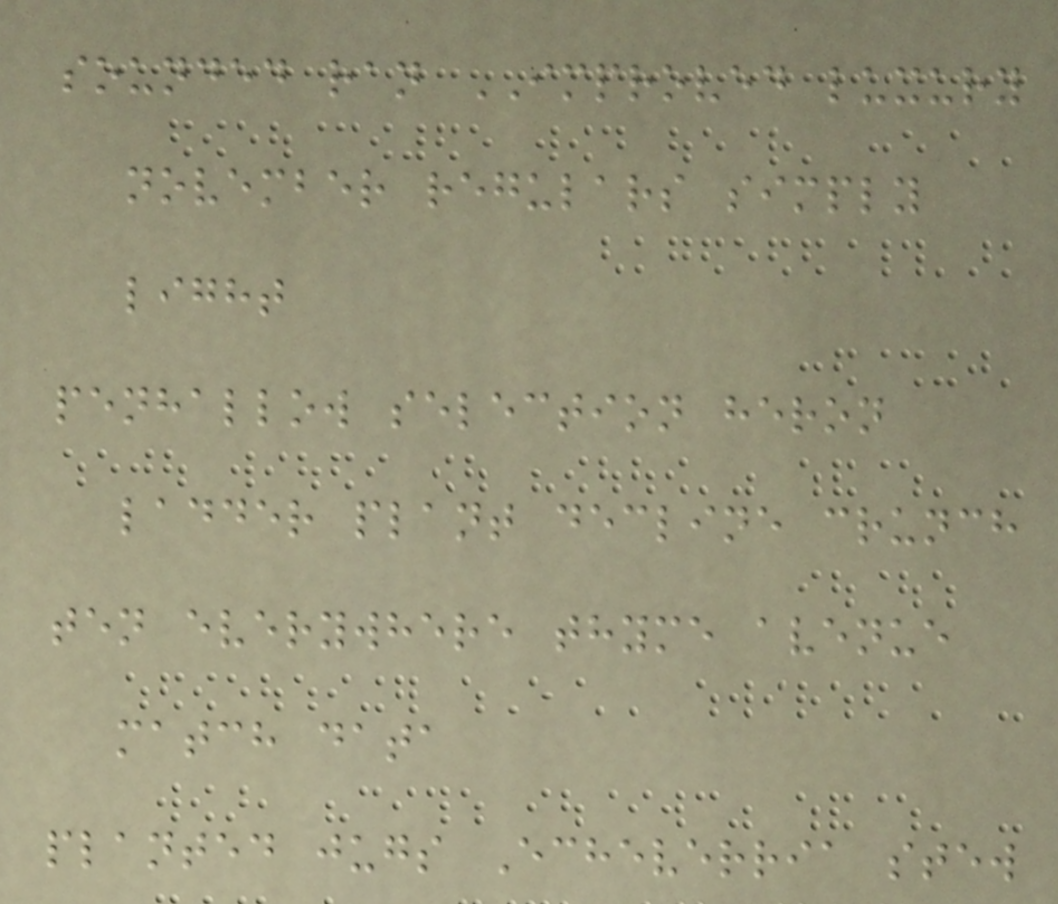sounded ran IMPROVED luxury
november regulars simply
light
penhallow selection heron
ladder plant decline crunch
ten everywhere thyme avenue
match data
planted jugs Echeverria stew
